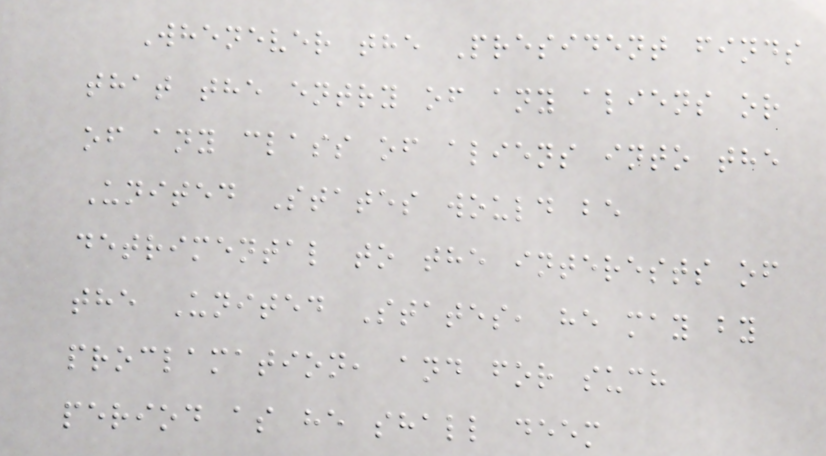Whenever the President finds
that the entry of any aliens or
of any class of aliens into the
United States would be
detrimental to the interests of
the United States, he may by
proclamation, and for such
period as he shall deem
